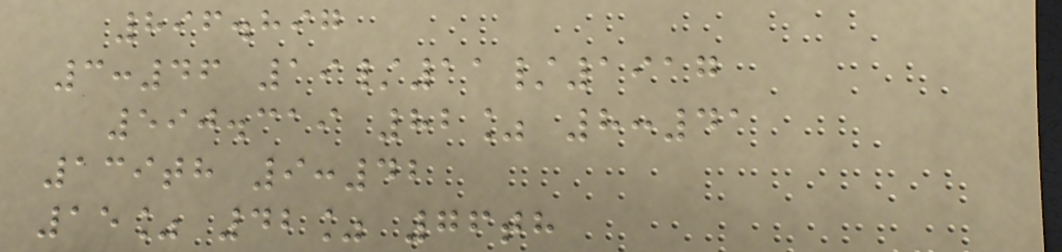896.897
3:46 19/11/1917
590.319 82% 8:41
139th 9:42
15% 42% 76th
